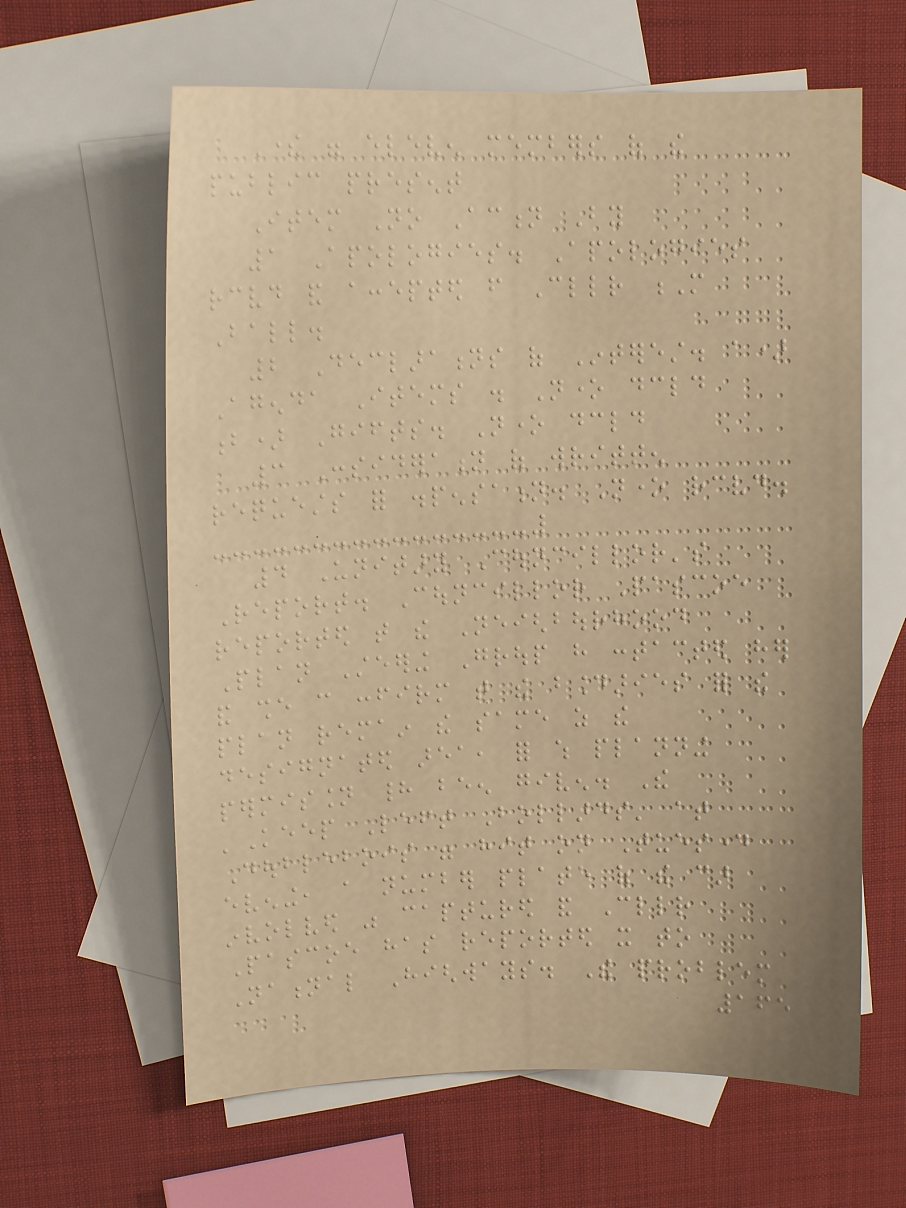There were eleven members of the
public present
Item No Action By
1 Apologies. Apologies
received and accepted from Cllr M
Ball.
2 Declarations of Interest. a)
Agenda Items . None declared
b) Gifts. None declared
3 Consideration of written
requests for dispensation. None received.
4 Unitary Councillor's
Report. Councillor Pascoe
reported that the Neighbourhood
Plan Steering Group have contacted her
and she can confirm that the boundaries for the
plan remain the same as the
designated area, for which planning
permission had been given. The
'Keep Left Bollards' at
Doublebois were hit on Tuesday
evening, a number plate of the car
involved was captured and Cllr
Pascoe has reported it to
National Highways. The problem
165
